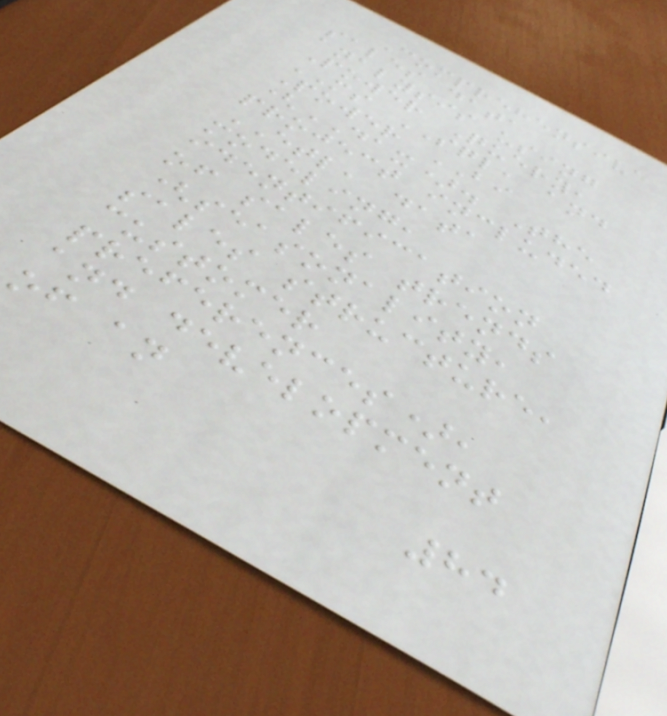Comprehensive
sales data
analysis using
Power Query,
MS SQL, and
Power BI
(DAX). The
project included
ETL, data
modeling,
identification
of sales trends
(seasonality,
sales structure,
customer
preferences),
and development
of an
84
